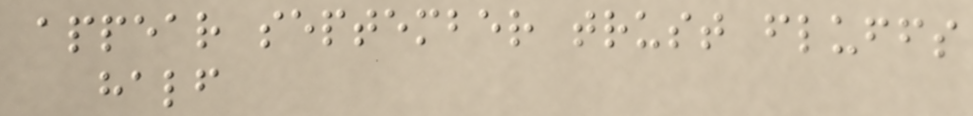appear september trust fluffs
half
